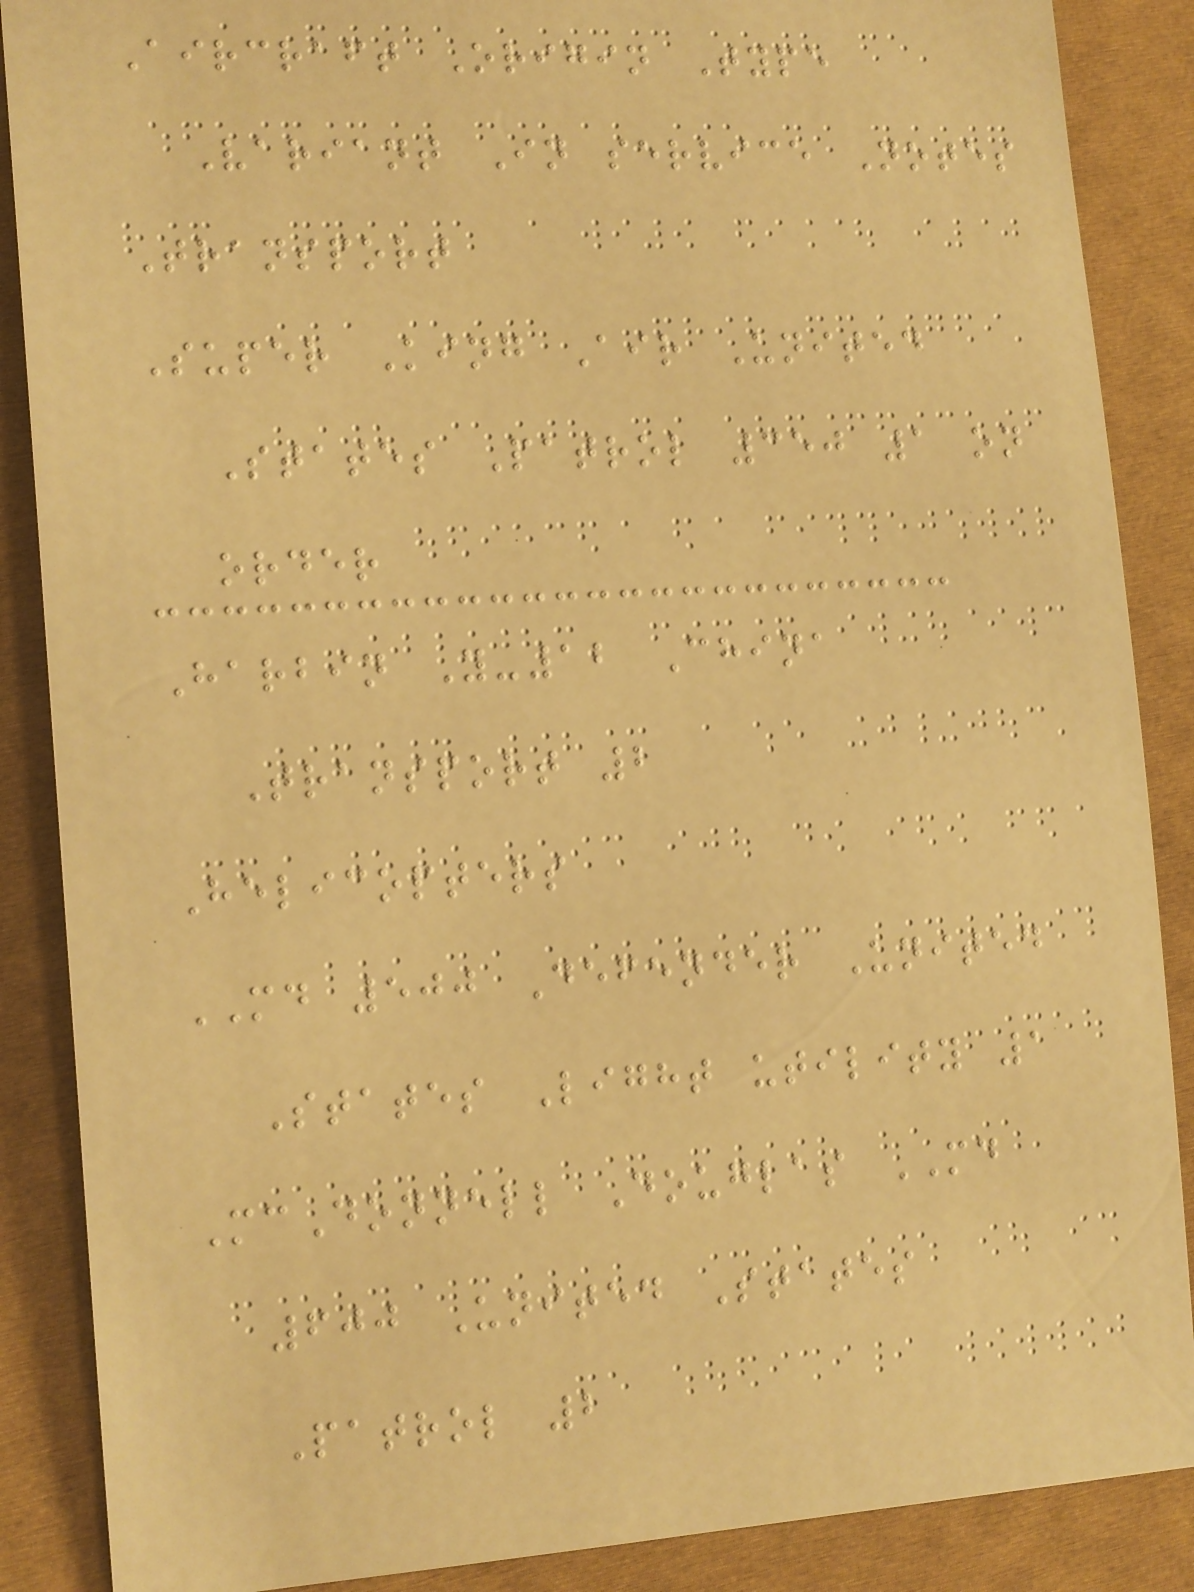Aircraft Origin Type
Variant In service Notes
Transport
Super King Air United
States Patrol 350 1 on
order
Harbin Y-12 China
Transport 2
Helicopters
MD 500 Defender United
States Light utility 1
McDonnell Douglas MD
600 United States
Patrol 2
